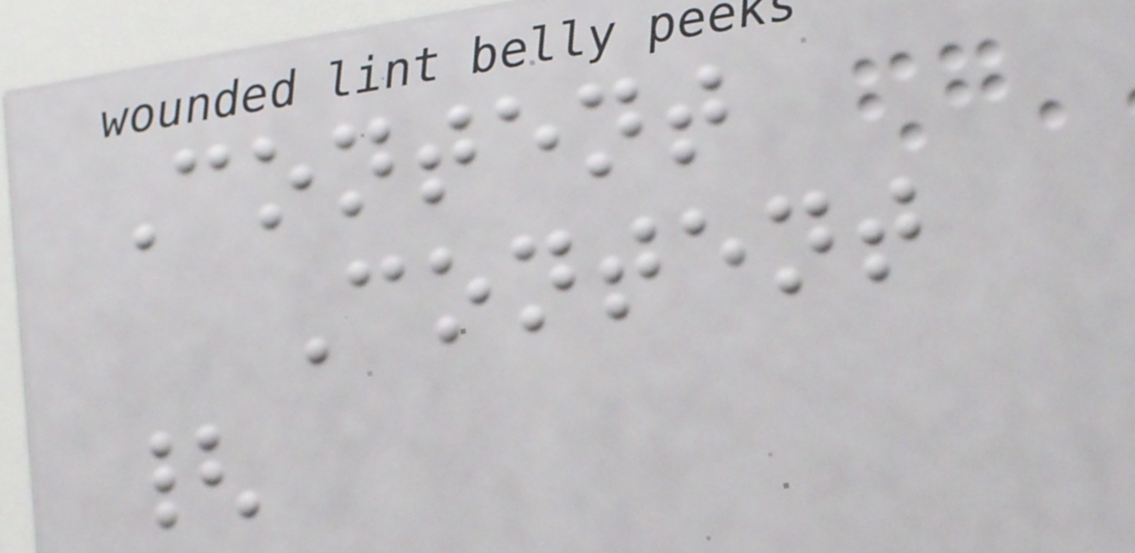Content
Content
{
